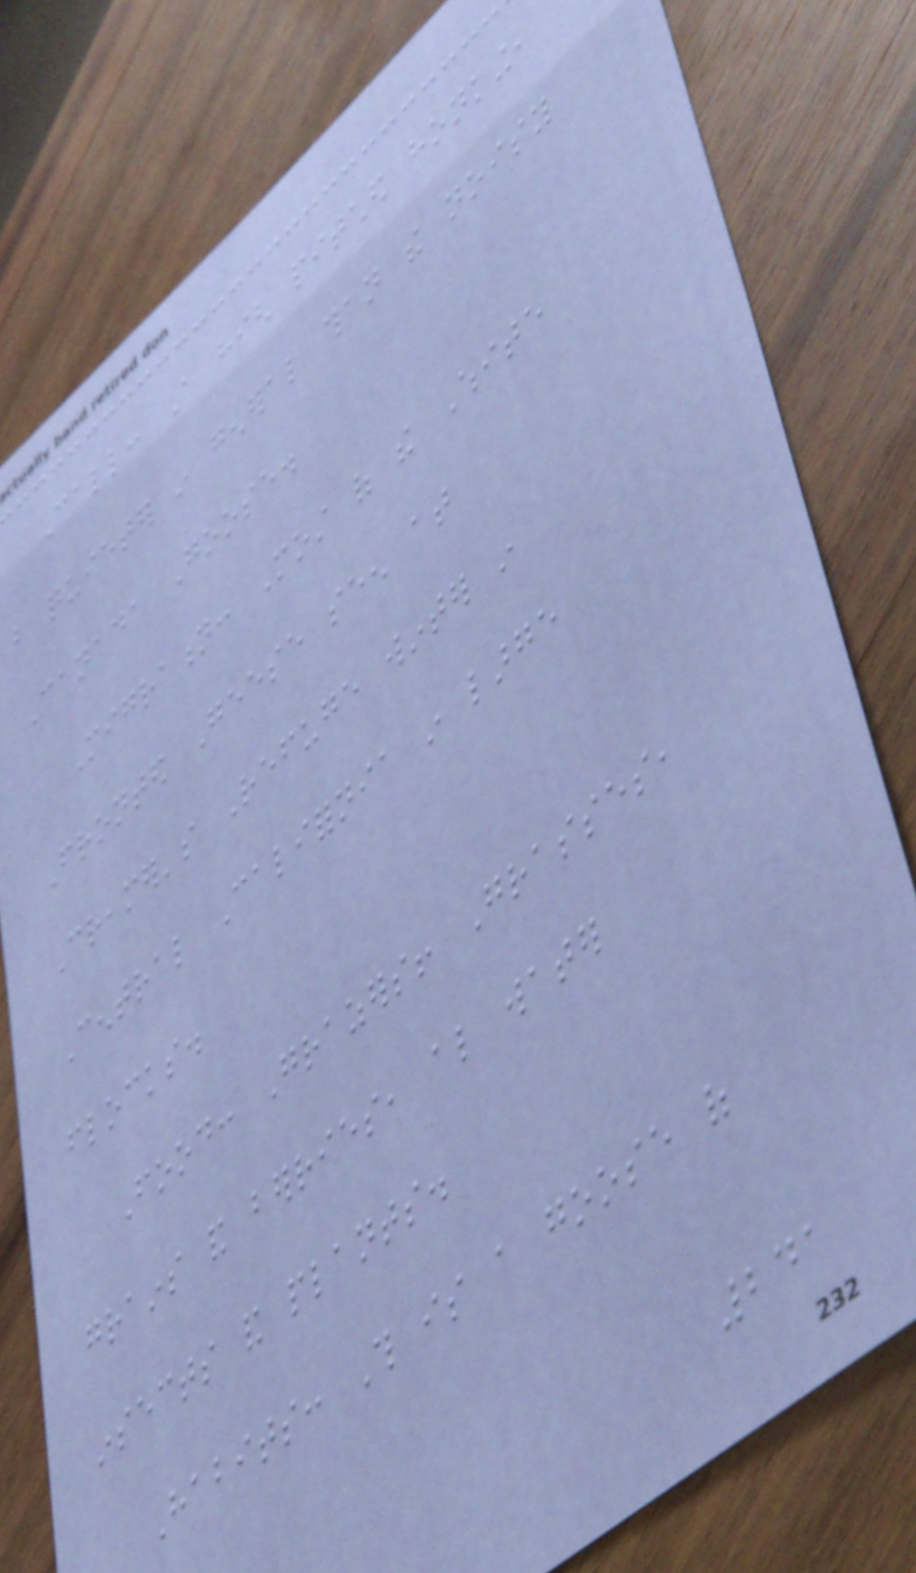Call: A high pitched honking,
but quieter in general than the noisy
Canada Goose.
Migration: Most of the White
Fronted Geese seen at
Creamer's Refuge winter in
Central California in large
flocks.
Food: Grazers! Grasses,
grains and berries, also water
insects and plants.
Habits: This is a goose of
241
